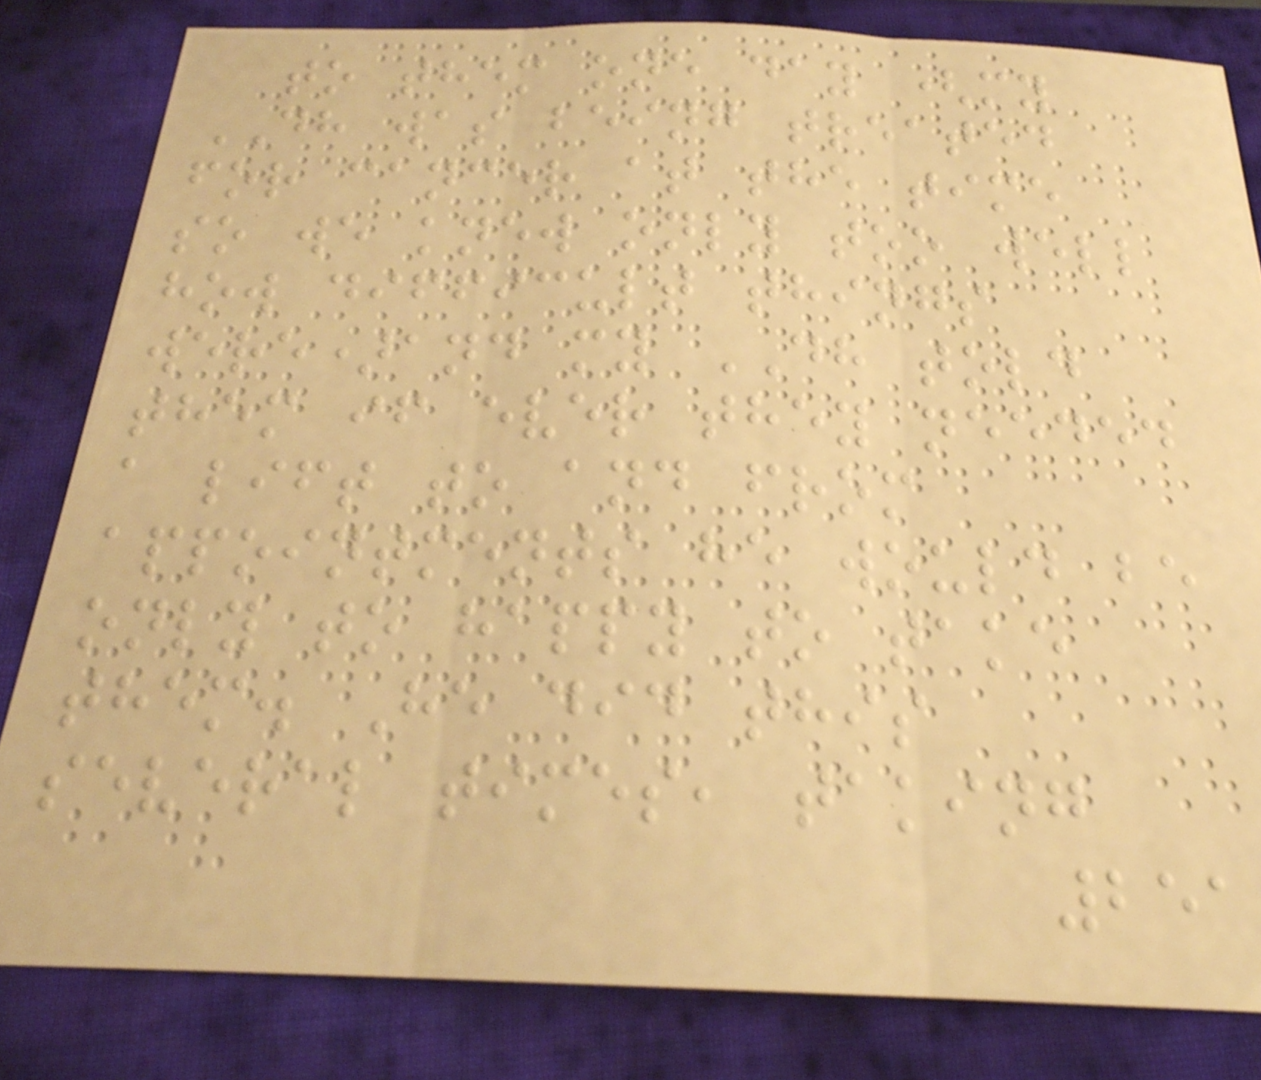to them one day (my
DH was being treated
for cancer at the time
so we knew only too well
how difficult things
were)and my DH told
them if ever they needed
a lift to and from
appointments he would be
only to happy to take
them. He did this
several times, taking
251
